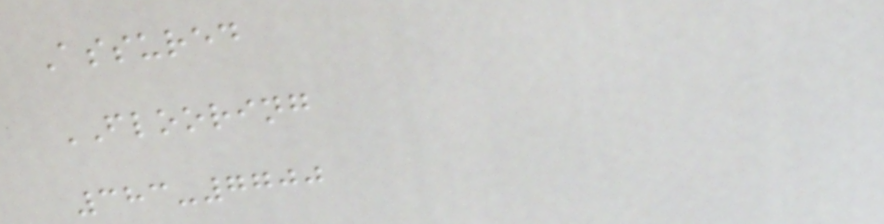Assured
FLOORING
383-7700
